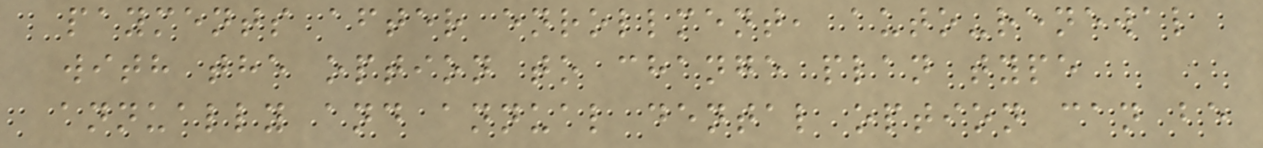payments after enrollment, auto-renewal
with the option to change plan type
annually and annual dental option can be
